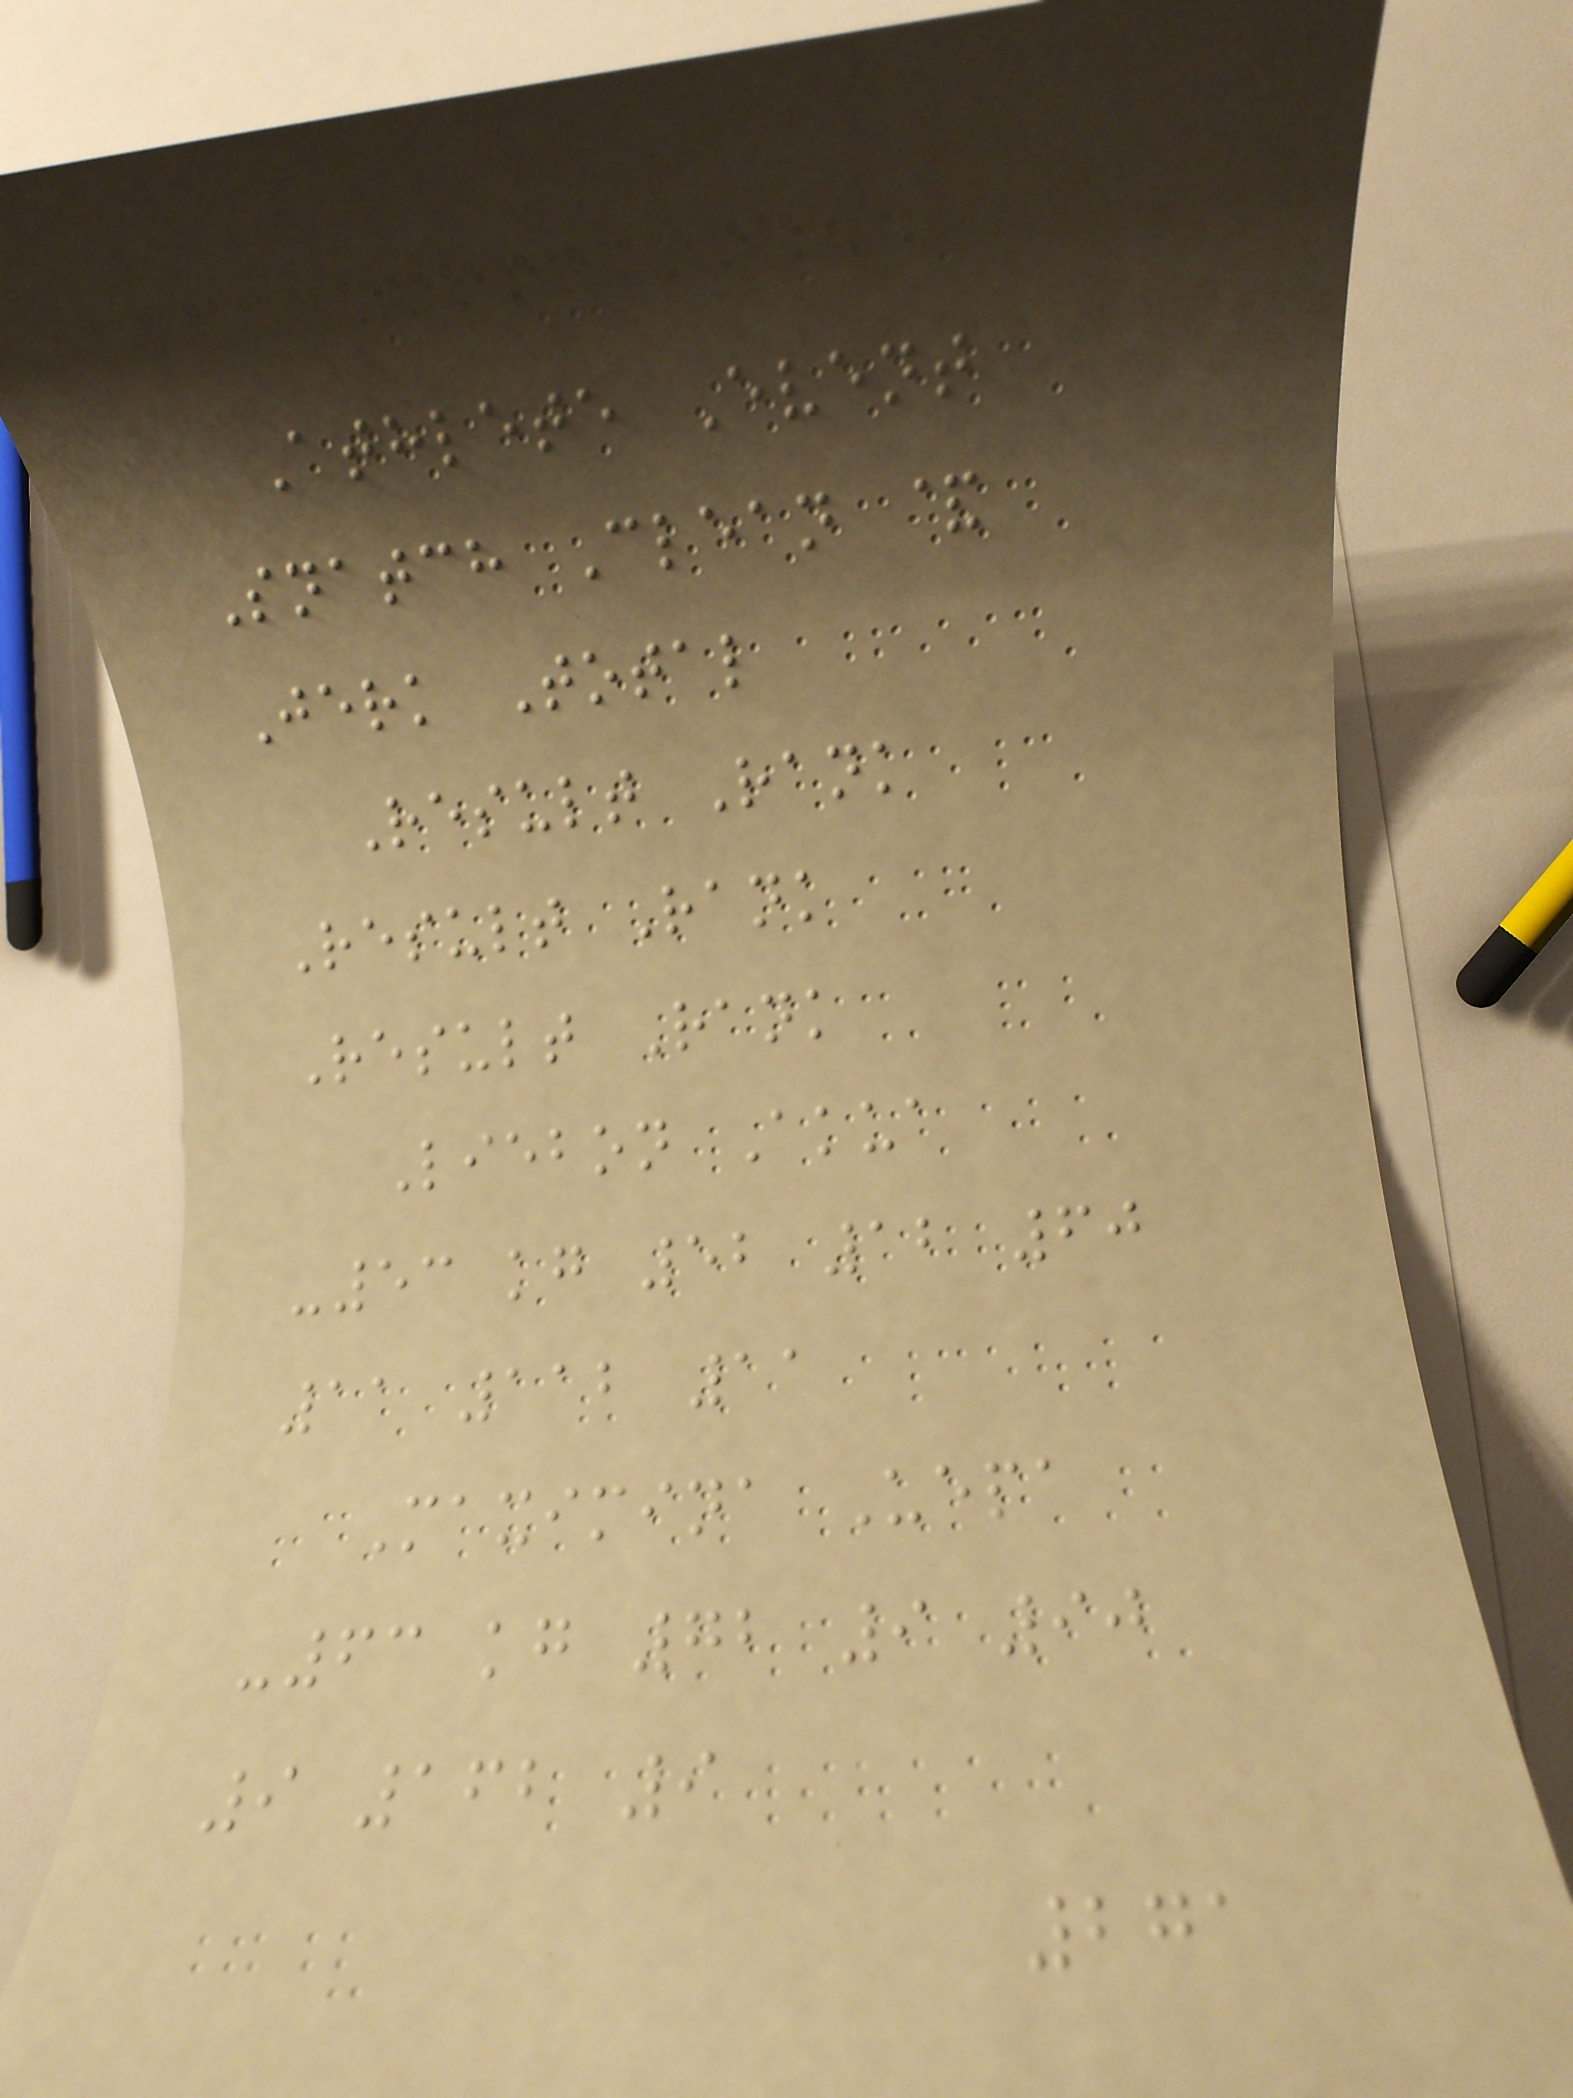Athlete Event
Snatch Clean &
Jerk Total
Result Rank
Result Rank
Result Rank
Liebon Akua
-53 kg 52 12 60
11 112 11
Maximina Uepa
-63 kg 72 9 90
9 162 9
271
